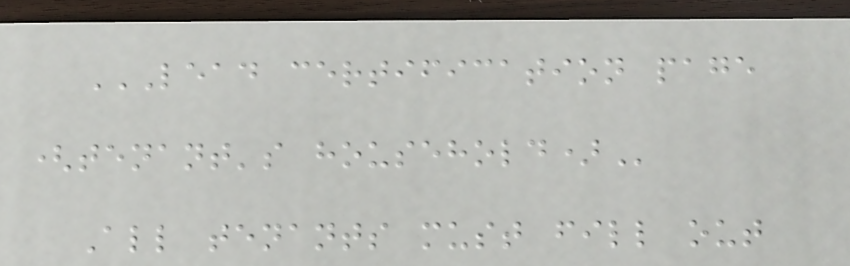LEAD CERTIFICATION PAGE
(TENANT'S HOUSEHOLD)
All tenants must fill out
